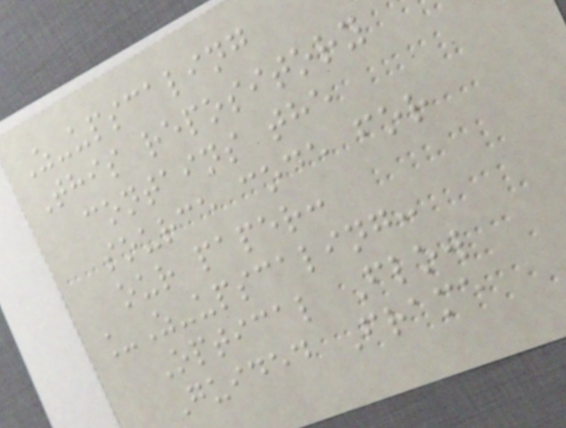Z-upscaling
This repository
contains the
source code for
our paper:
_Z-upscaling:
Optical Flow
Guided Frame
